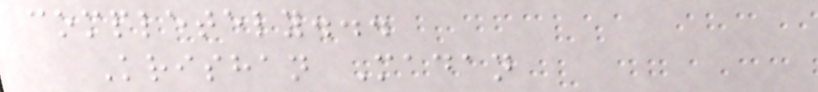completely...
Krishan Madan
